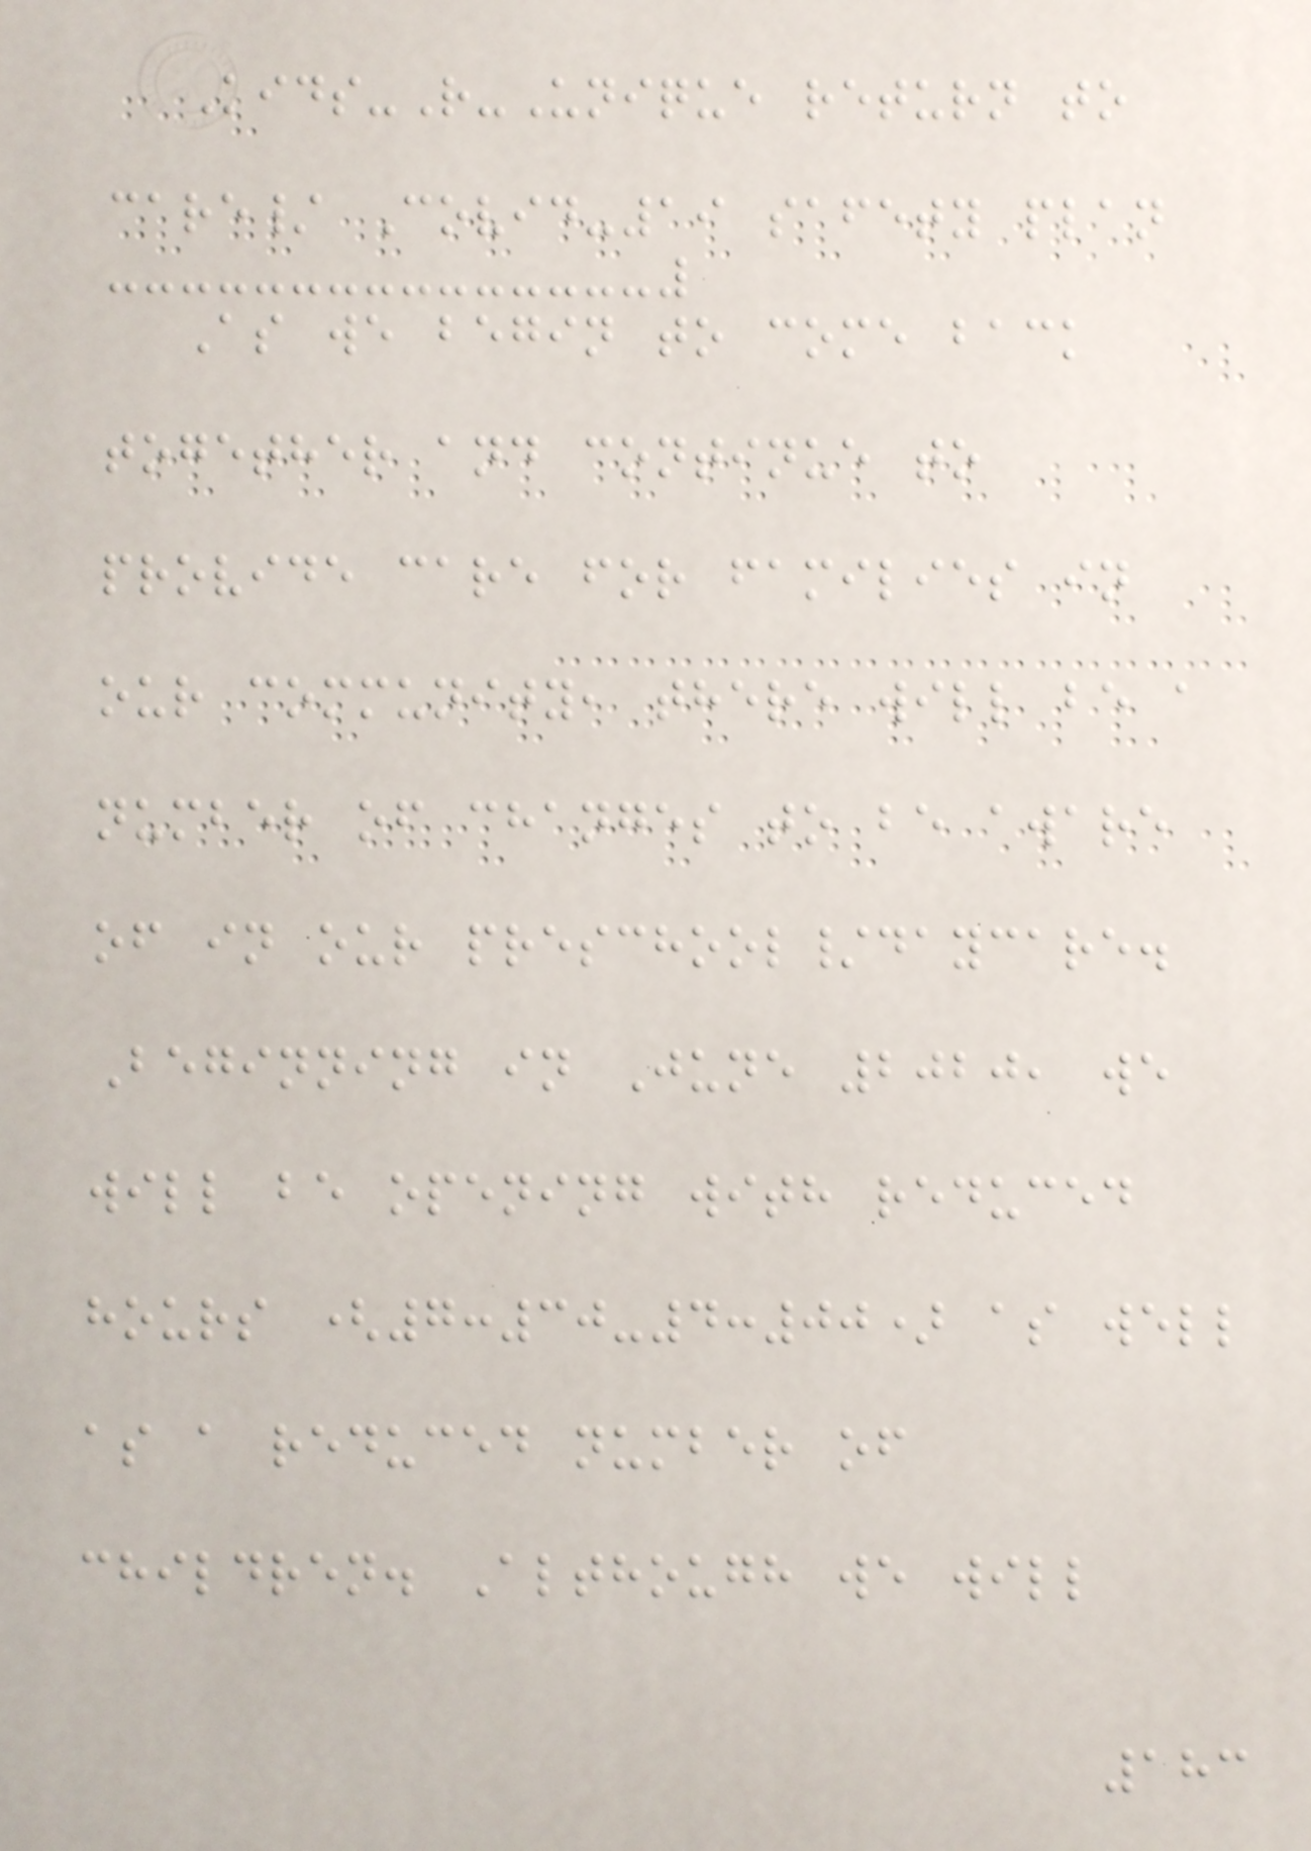Kids-R-Unique return to
care/ Covid-19 safety plan
As we begin to come back
together and continue to
provide care for families in
our community, there will be a
number of changes to be aware
of in our preschool/daycare.
Beginning in June 2020, we
will be opening with reduced
hours (7:30-4:00) as well
as a reduced number of
children. Although we will
183
